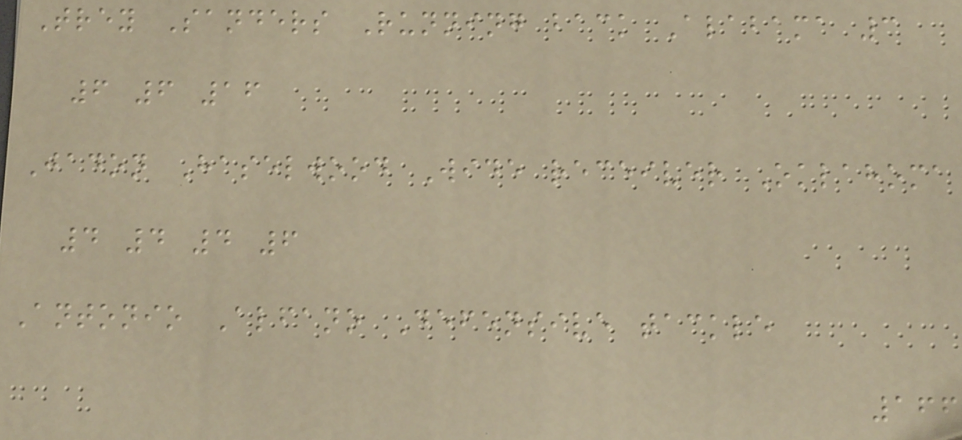Trey Sanders Running back Alabama 3
6 6 16
Jadon Haselwood Wide receiver Oklahoma
4 4 4 6
Antonio Alfano Defensive tackle
166
